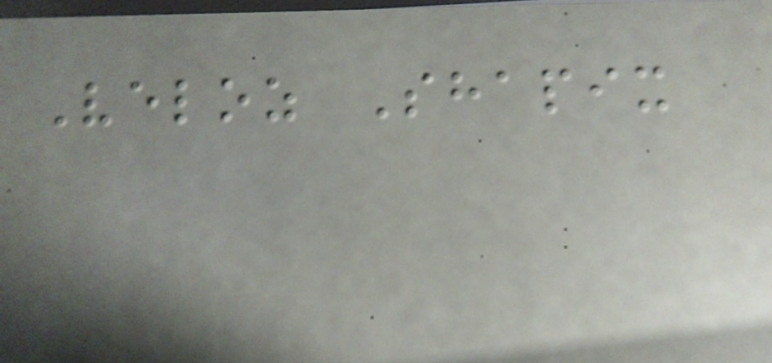Veloz Shapix
